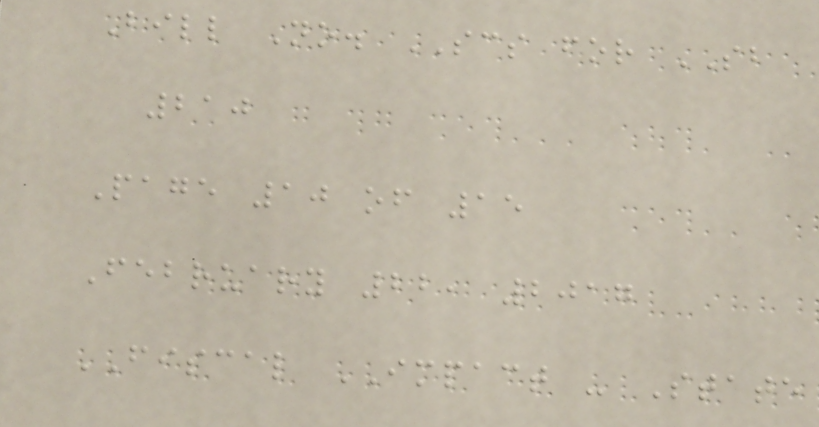Bill No. SCS for SB
210
Page 10 of 15
February 22, 2017
FISCAL IMPACT - State
